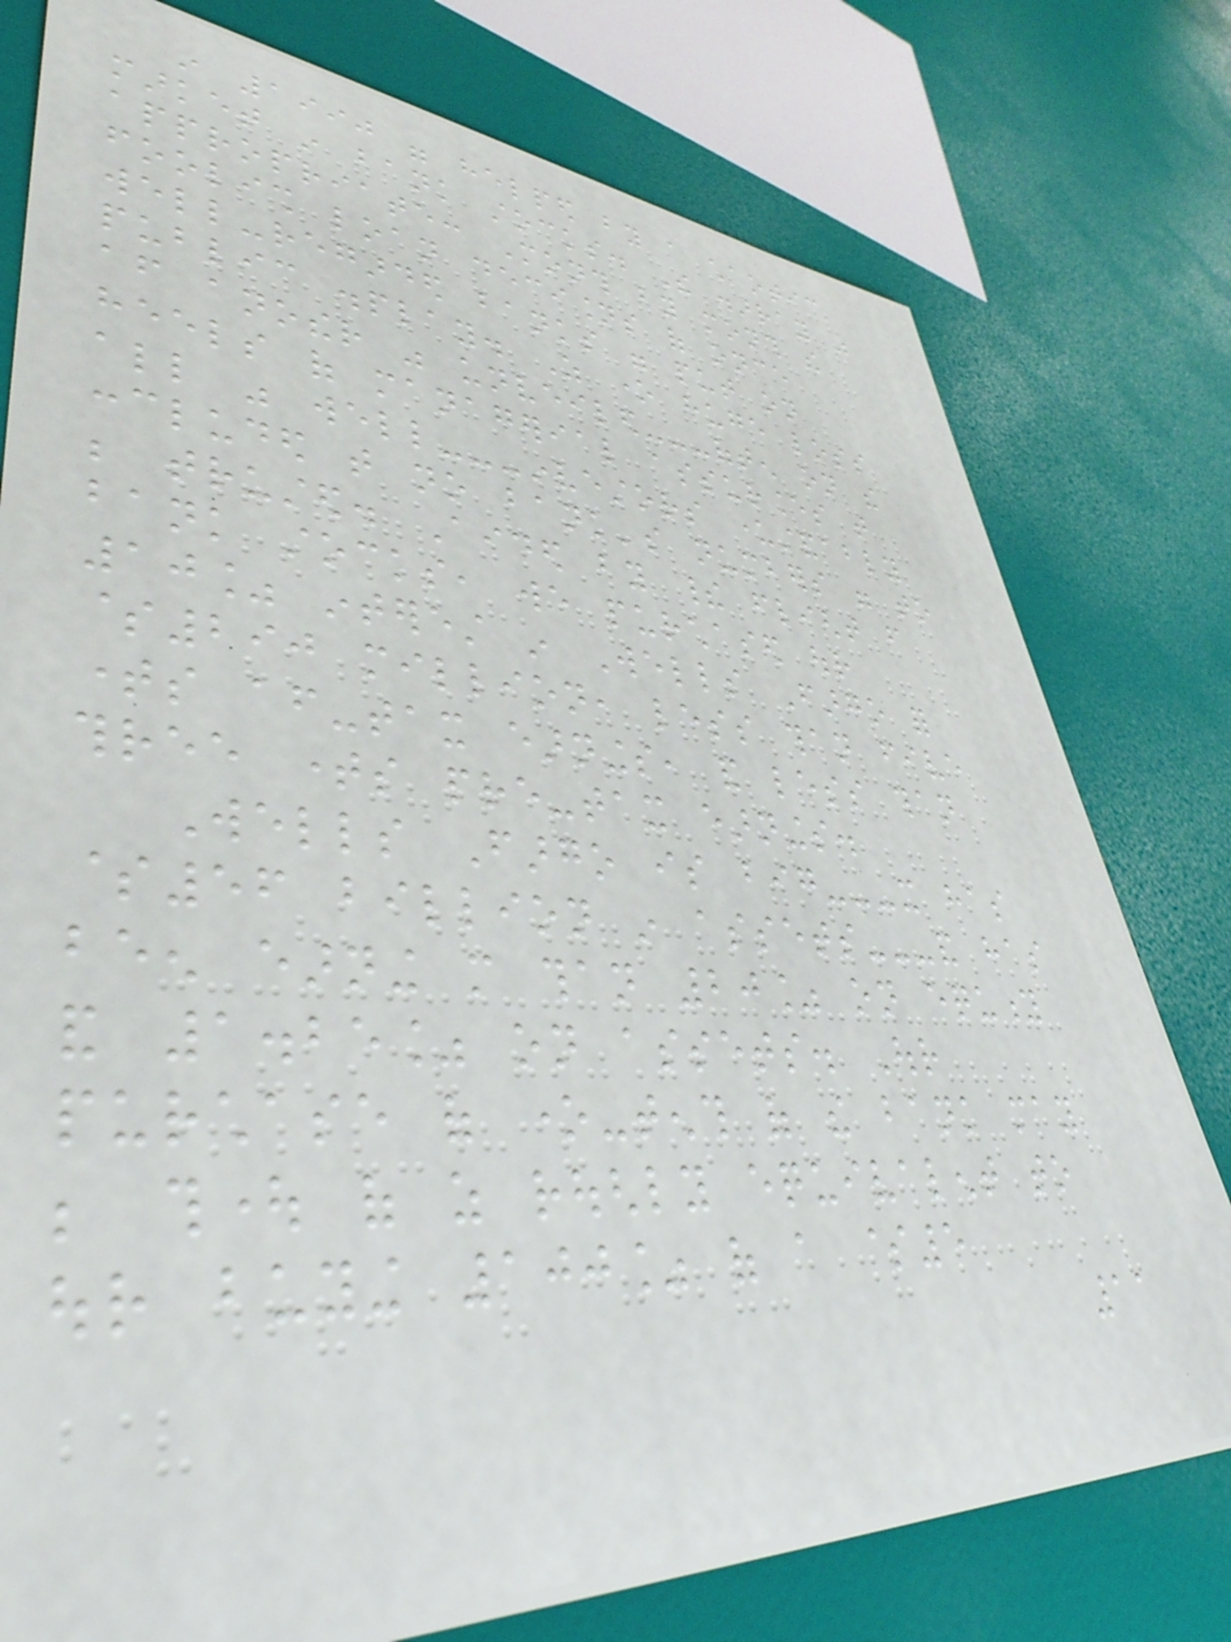in 1990 were helped by a chaotic
market in bank stocks. The disarray was
appropriate: Month by month the
foolish loan decisions of once
well-regarded banks were put on
public display. As one huge loss
after another was unveiled---often on the
heels of managerial assurances that
all was well---investors understandably
concluded that no bank's numbers were to
be trusted. Aided by their flight from
bank stocks, we purchased our
10% interest in Wells Fargo for
$290 million, less than five
times after-tax earnings, and less than
three times pre-tax earnings.
Wells Fargo is big---it has
$56 billion in assets---and has
been earning more than 20% on equity
and 1.25% on assets. Our
purchase of one-tenth of the bank may
be thought of as roughly equivalent to
our buying 100% of a $5
11
